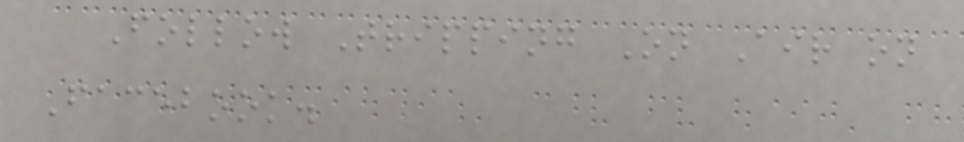Follow Tripping On Air on
Facebook.
